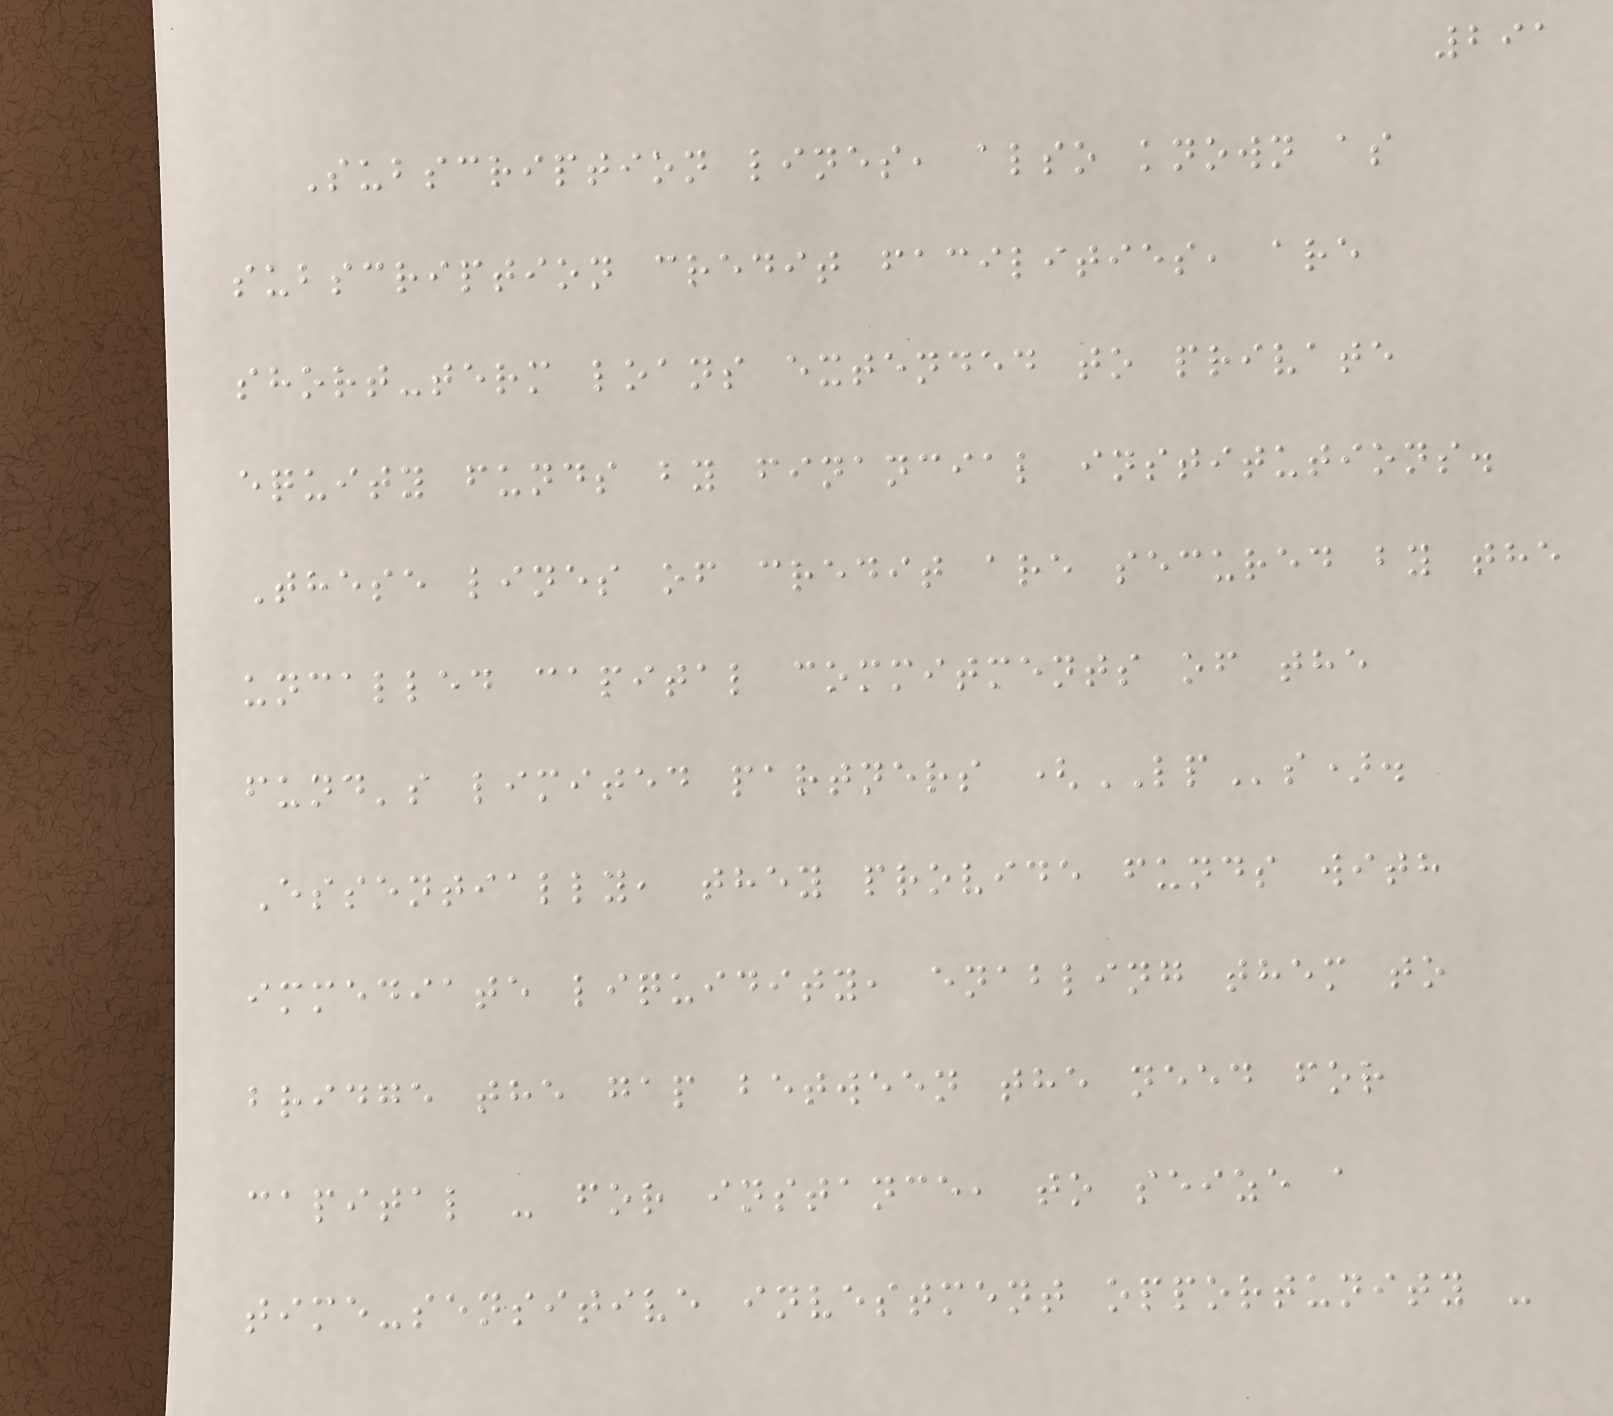291
Subscription lines, also known as
subscription credit facilities, are
short-term loans extended to private
equity funds by financial institutions.
These lines of credit are secured by the
uncalled capital commitments of the
fund's limited partners (LPs).
Essentially, they provide funds with
immediate liquidity, enabling them to
bridge the gap between the need for
capital - for instance, to seize a
time-sensitive investment opportunity -
